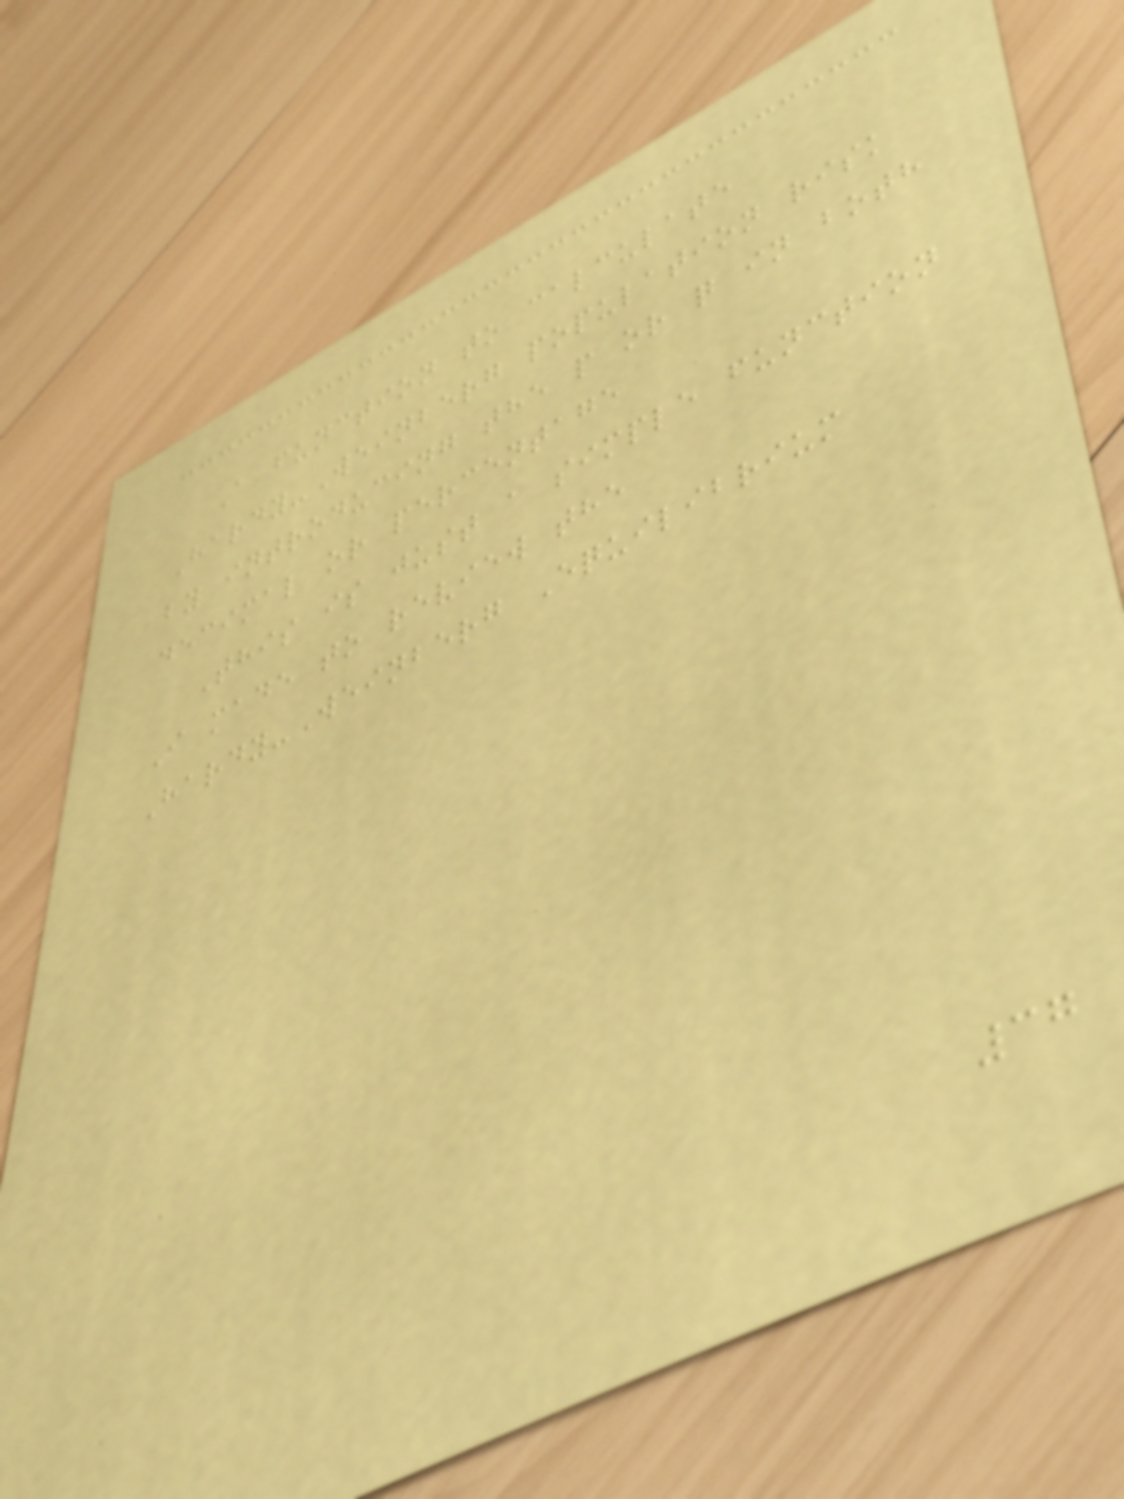A function to calculate
Hardy-Weinberg population risk
by introducing the p or q in both
decimal or percentage
This is just a simple function
I made to review the
Hardy-Weinberg Equilibrium
37
